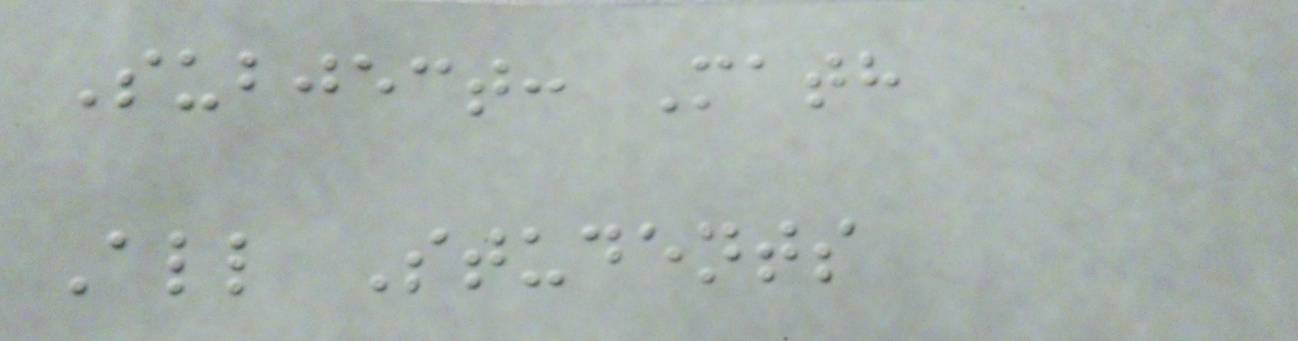Subject: Math
All Students
